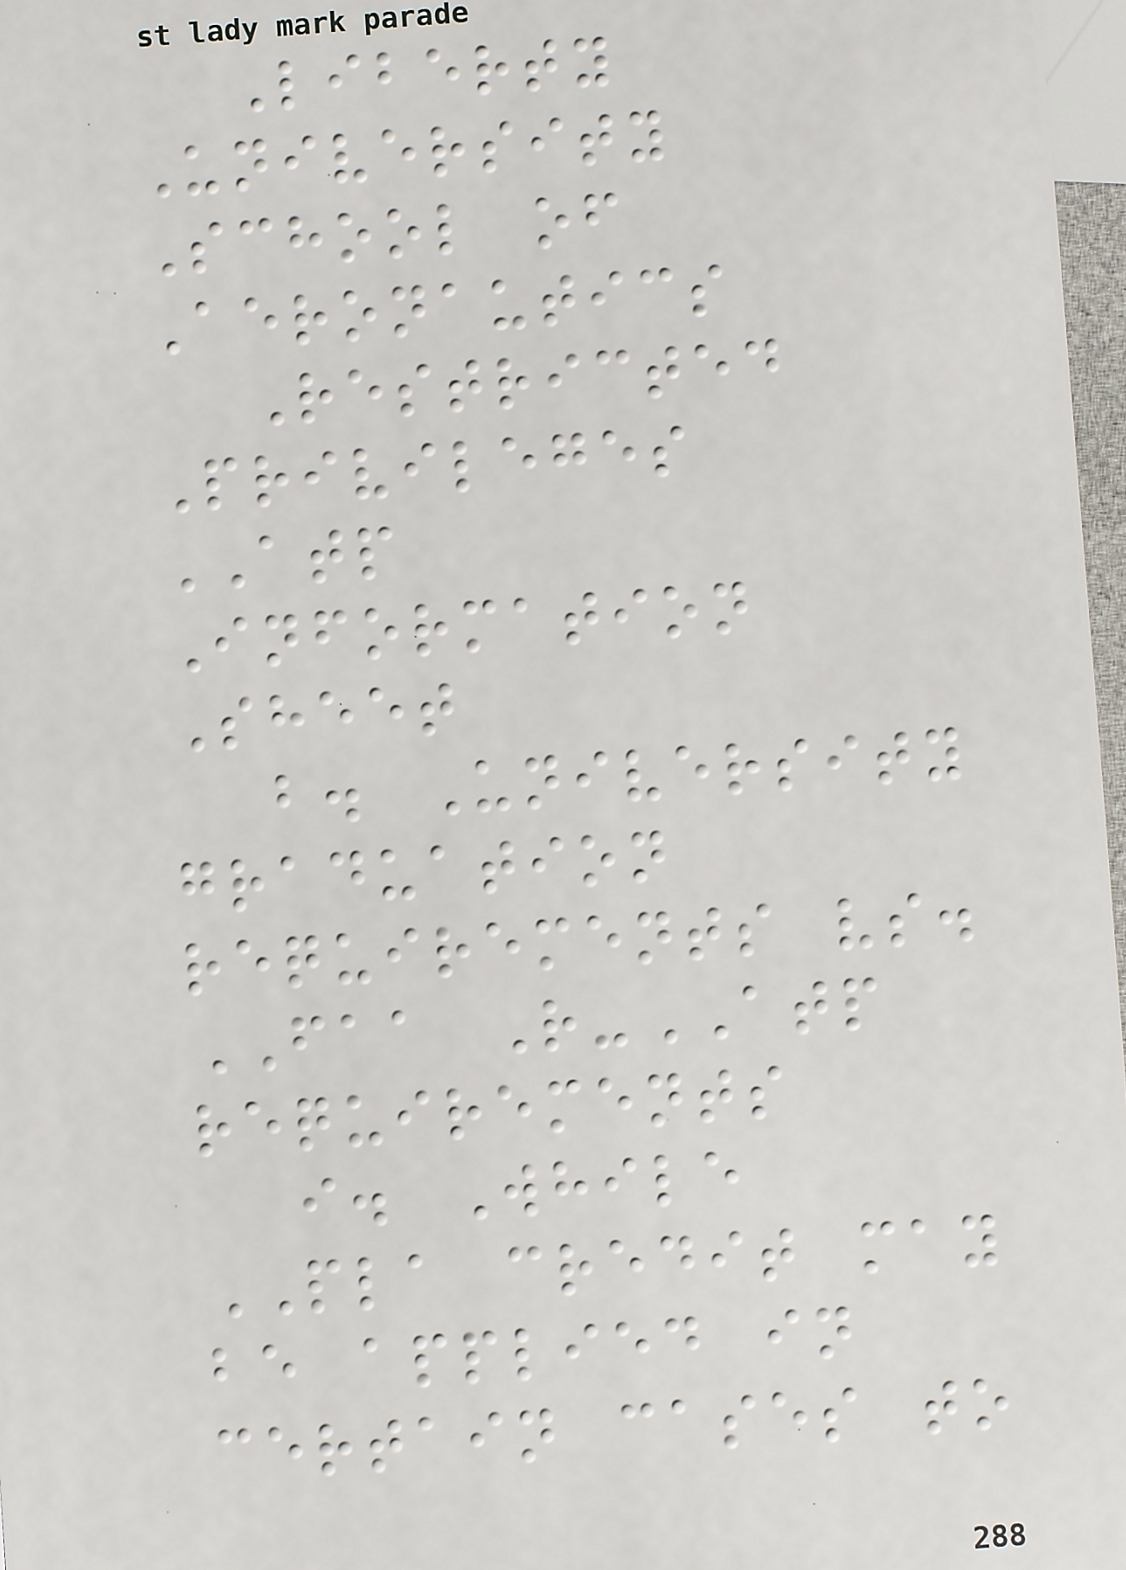Liberty
University
School of
Aeronautics
Restricted
Privileges
ATP
Information
Sheet
b. University
graduation
requirements vs.
FAA R-ATP
requirements
i. While
PLA credit may
be applied in
certain cases to
